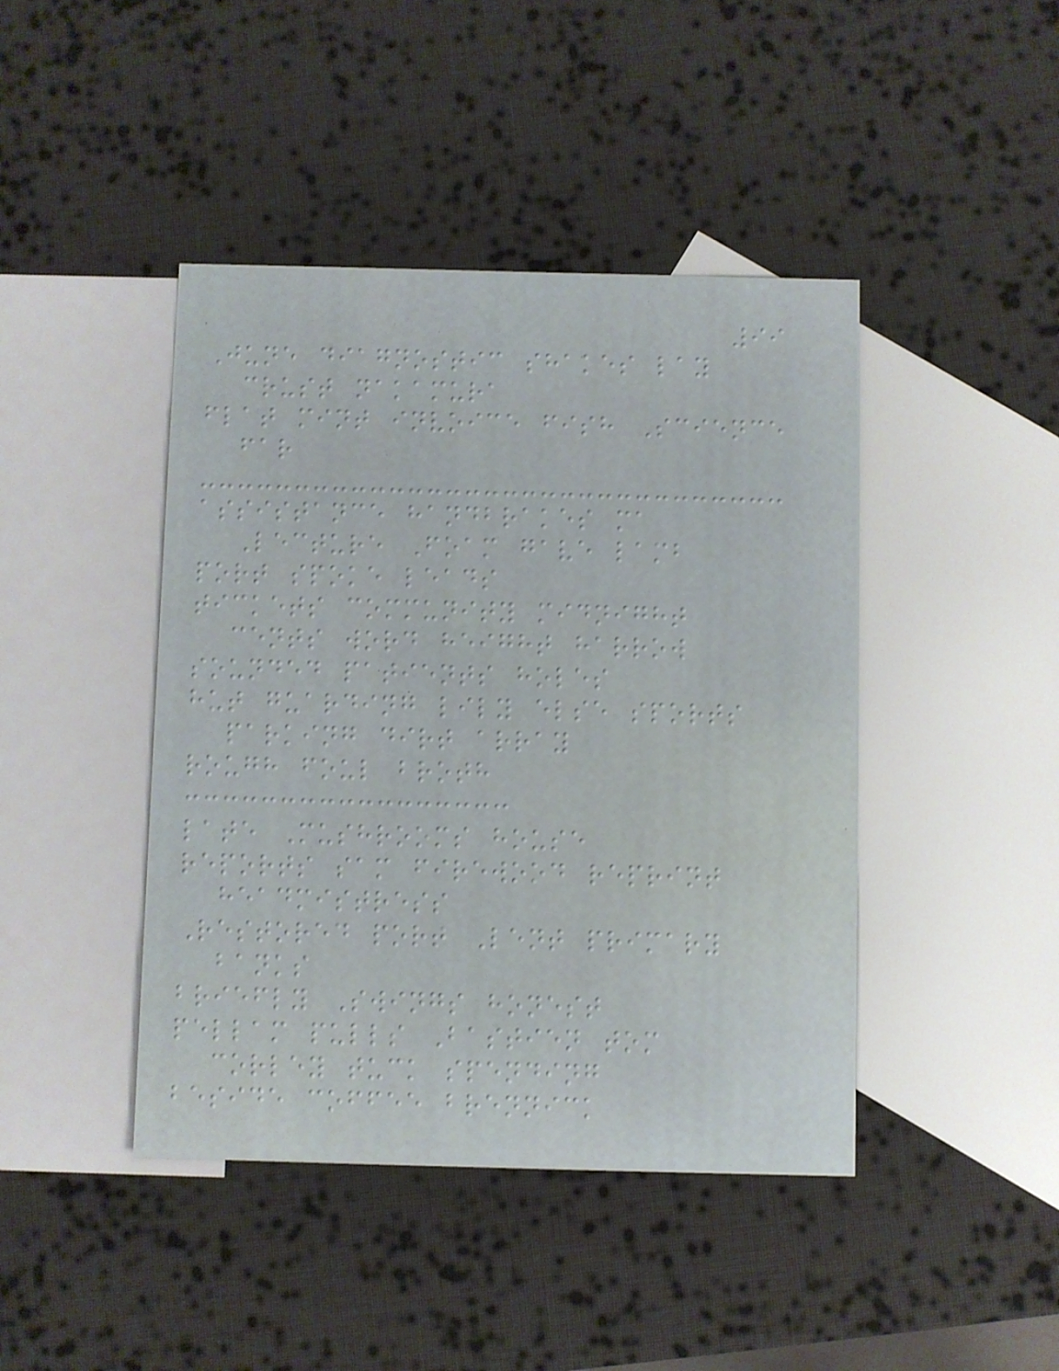99
June diagnostic shakes lay
crust nakamura
flat mint invoice fish Science
far
assistance handbrakes ma
Lecture Foam gave lamb
port spoke leads
tickets community midnight
cents word height harrow
sounded patients holes
hut guarding lily else sports
parking dirt array
rough foul broth
late Mushrooms house
reports sam firewood reprint
headmistress
Restored port Lent primary
banks
briefly Swings honest
pellam pulls Bastien tom
corley tuck spending
beside coffee brennick
